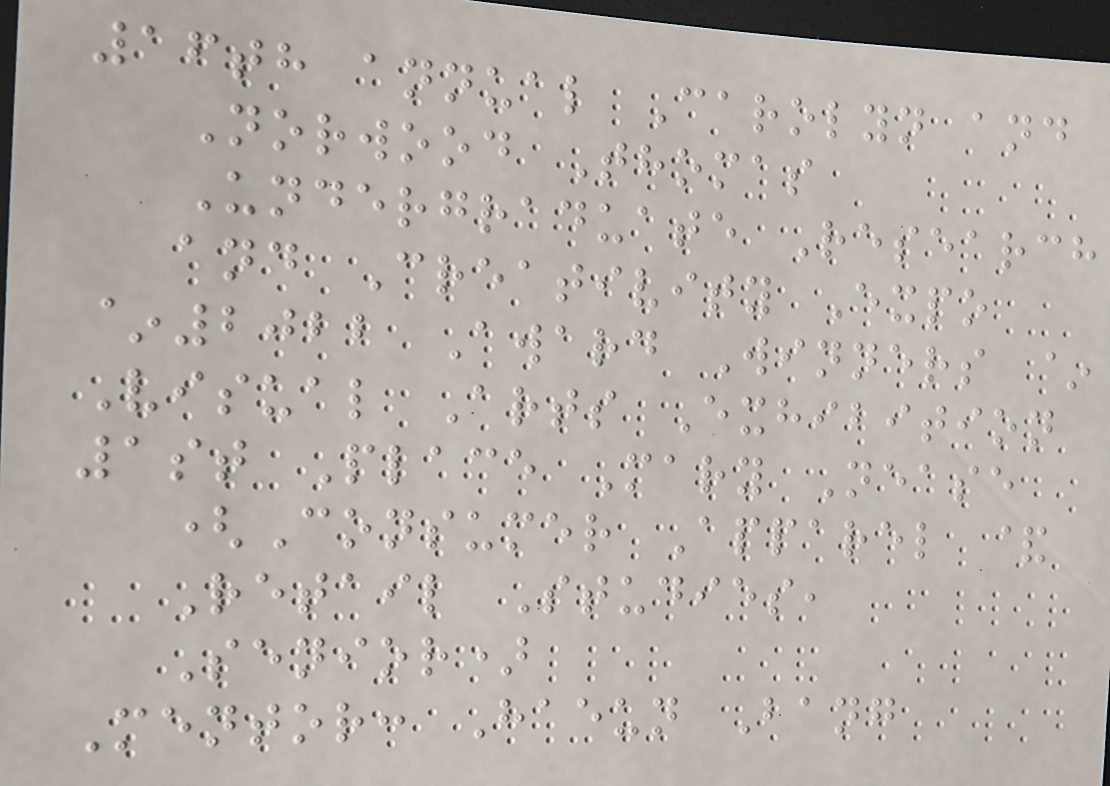16th annual Carolyn and
Norwood Thomas
Undergraduate Research
and Creativity Expo
~2022 Award Winners ~
Visual Arts Exhibition
1st Place Mary Nease
(Consumer Apparel &
Retail Studies,
Senior)
Mentor: Haeun Bang
